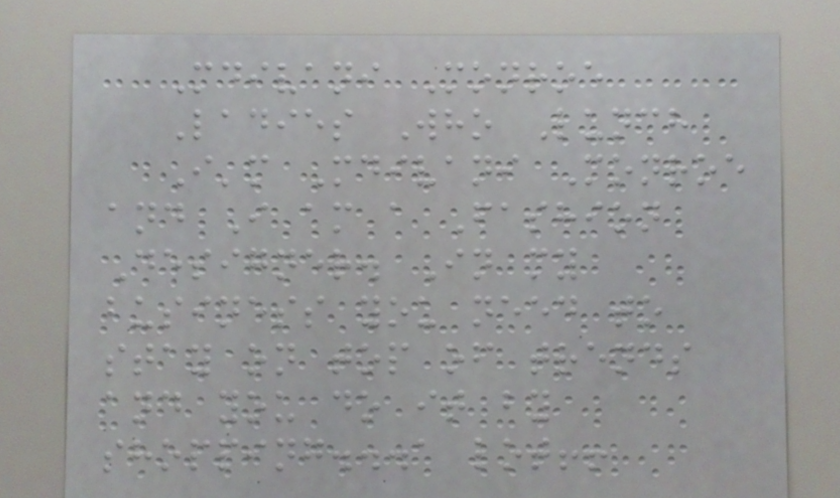Mdivani Monroe
Ladies Who Lunch
I'm Mdivani Monroe
and I am a Fashion
Designer. In my
business you need to
stay on top of trends
and you do it by
shopping...a lot!!
